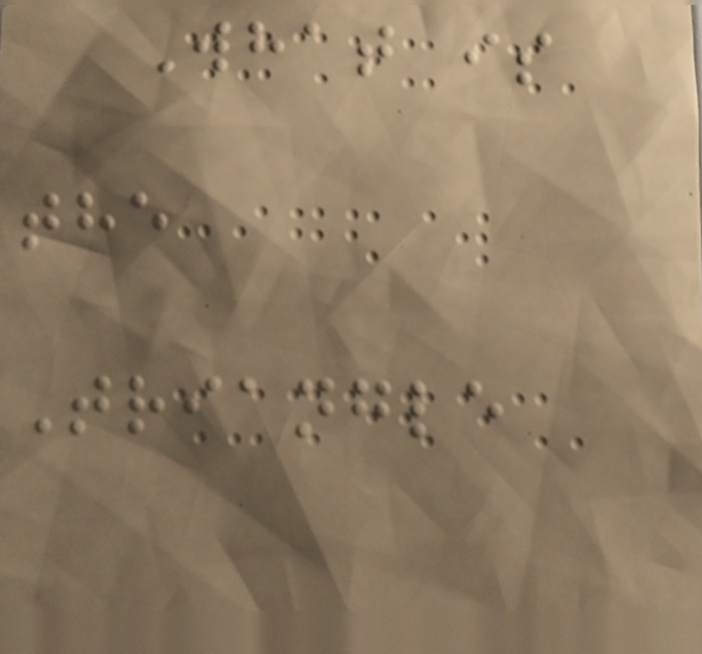What is
the
Triangle
